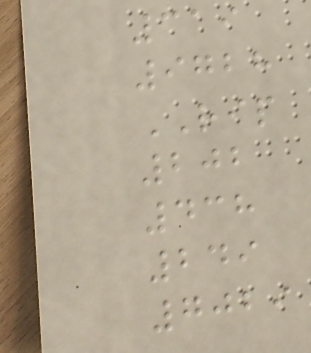319
9728
RIP
202
438
249
7029
